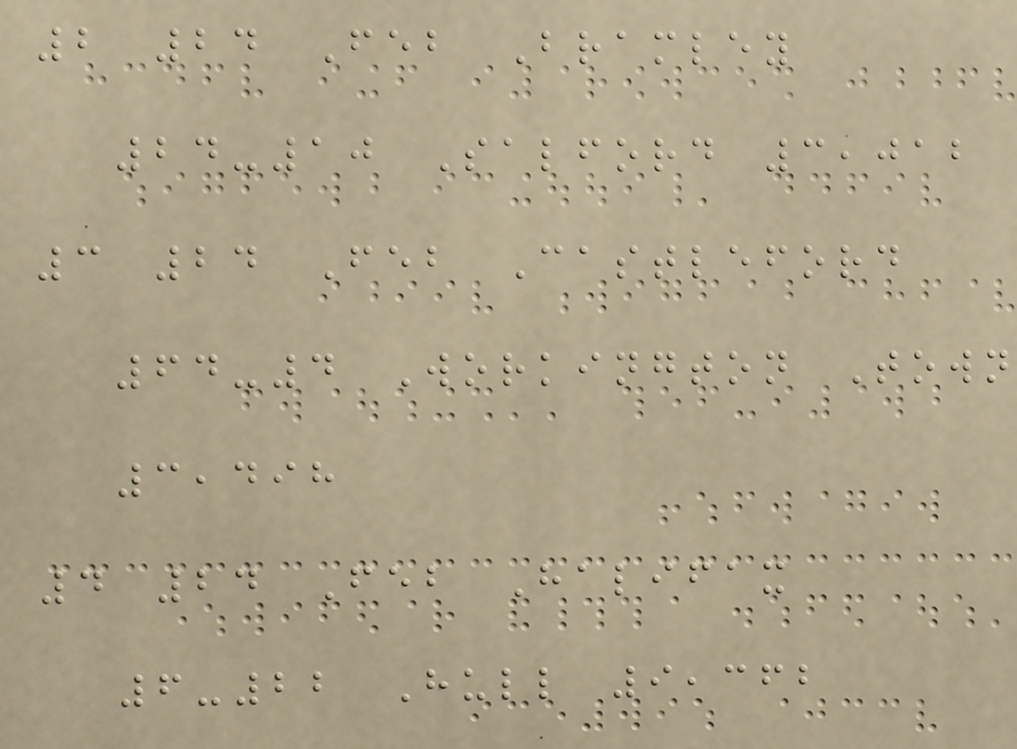2 24 Feb Bramley
24-10 Salford 3,012
3 24 Feb Castleford
64-4 Workington Town
3,498
4 24 Feb Halifax
6-22 Hull 9,362
